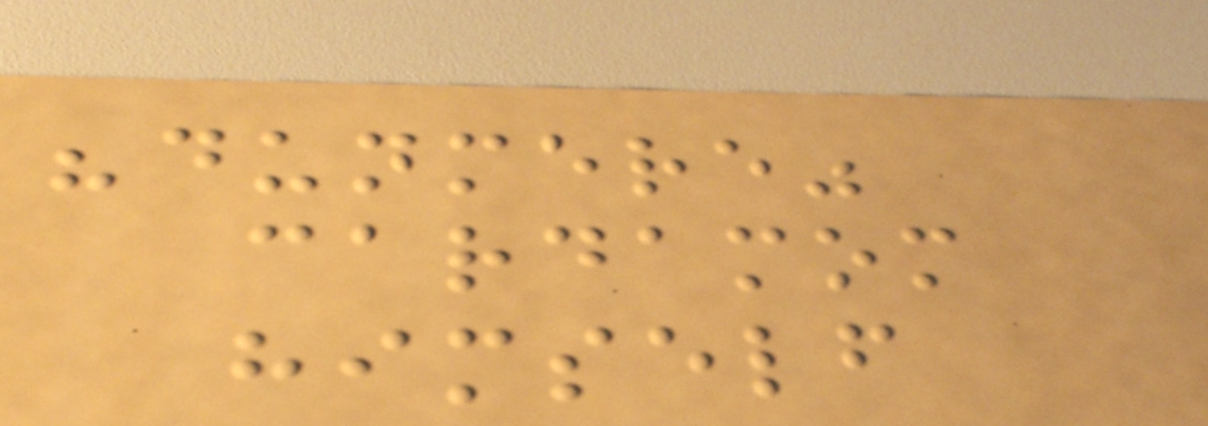"dunmere"
cardamom
himself
